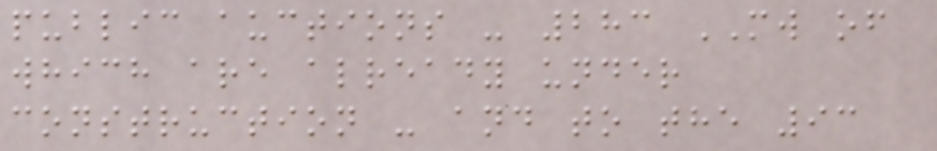public auctions - 283 MW of
which are already under
construction - and to the 93
